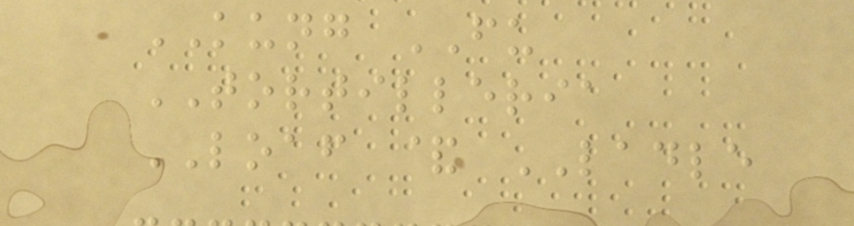KUNG FU
TORTILLERIA
LOAF & LADLE
